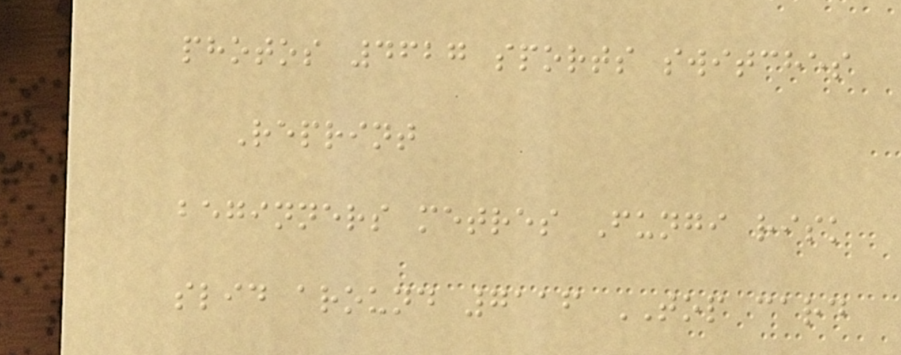photos 4627 sports switches
Reprint
beginners metres Fungi risk
slid around 7116 TOP card
